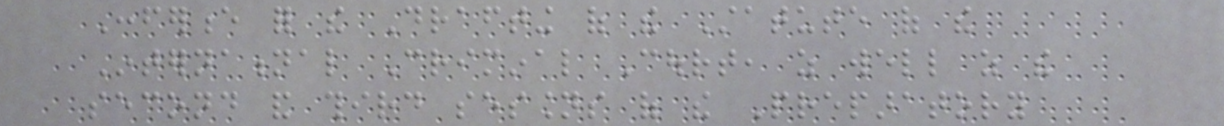Conference for the Drafting of the Statute of the
International Criminal Court, as well as the
second and third sessions of the Preparatory
